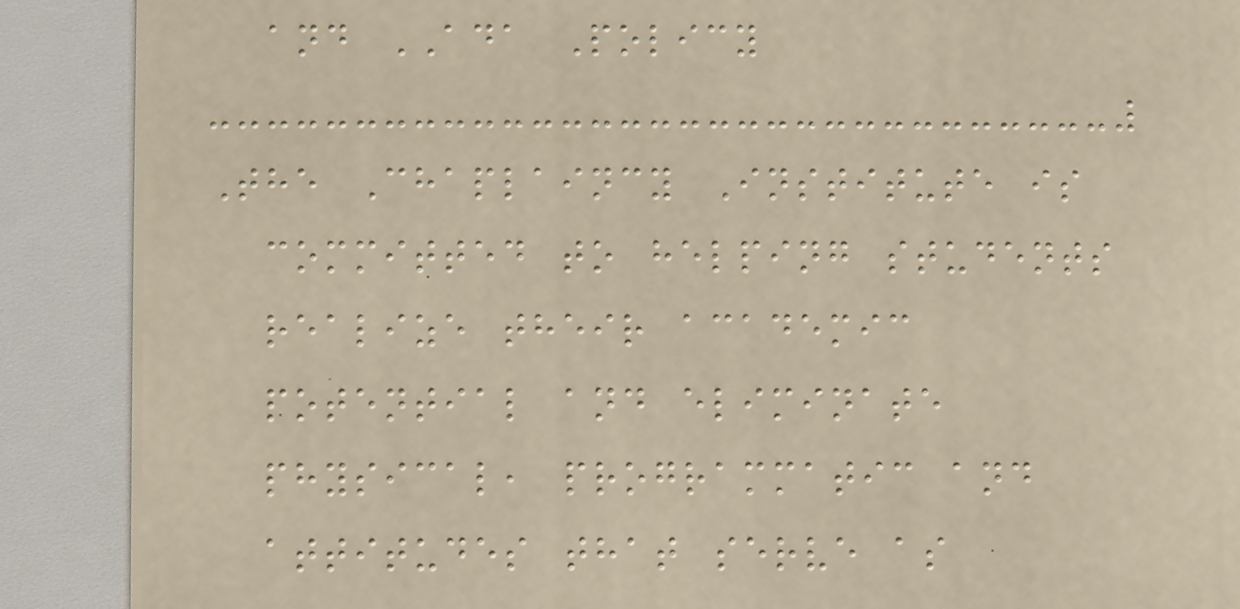and ADA Policy
The Chaplaincy Institute is
committed to helping students
realize their academic
potential and eliminate
physical, programmatic and
attitudes that serve as
